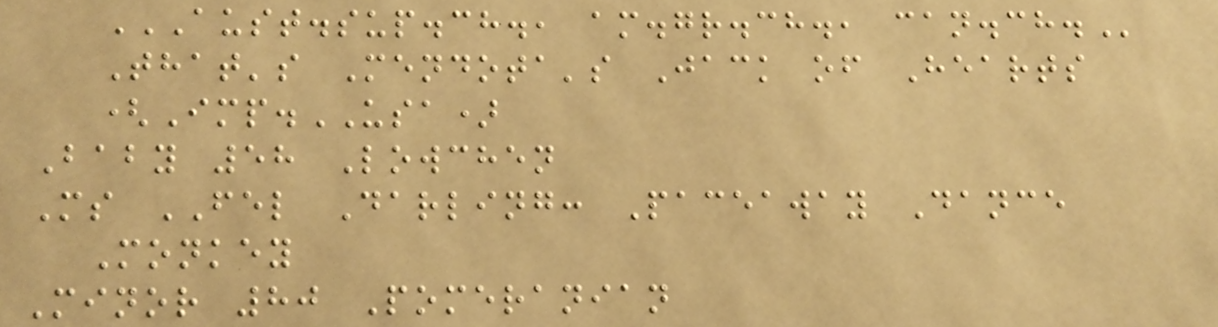AUST.SUP.CH., AM.GR.CH., CAN.CH.
That's Mendota's Jack of Hearts
(Imp.USA)
Baby 58 Lowchen
Ms FEL Darling: Paceaway Dance
Monkey
Minor 80 Pomeranian
